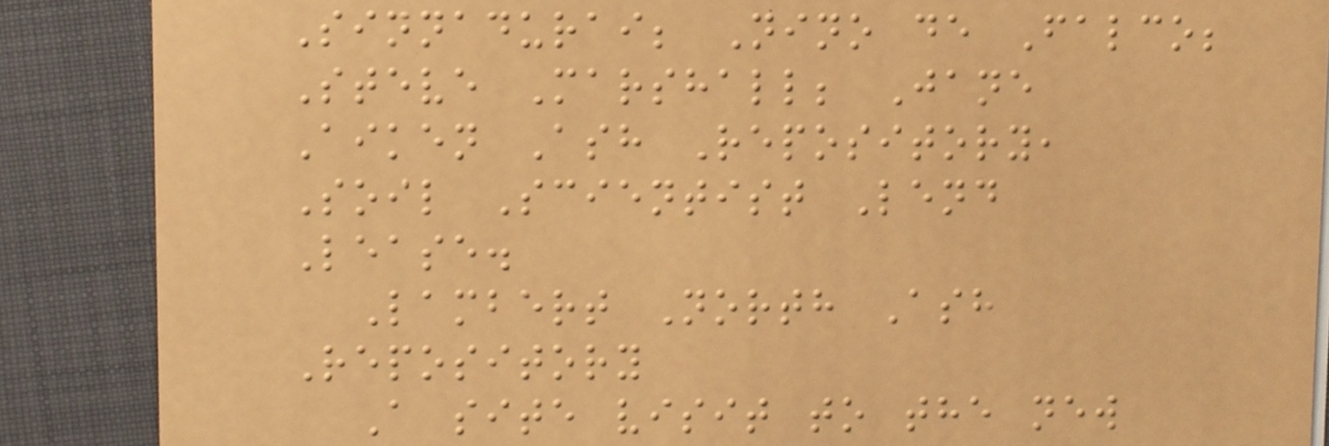Sinnadurai; Nino de Falco;
Steve Marshall; Jane
Aiken Ash Repository,
Soil Scientist Lend
Lease.
Lambert North Ash
Repository
A site visit to the new
